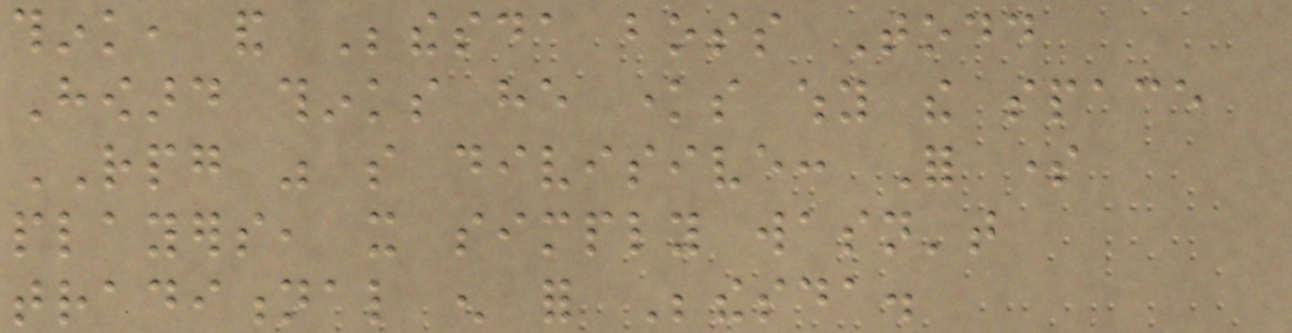think, and Bethesda boss Todd
Howard thinks he knows why the space
RPG was so divisive: For some
players, it simply wasn't
traditional enough for Bethesda.
